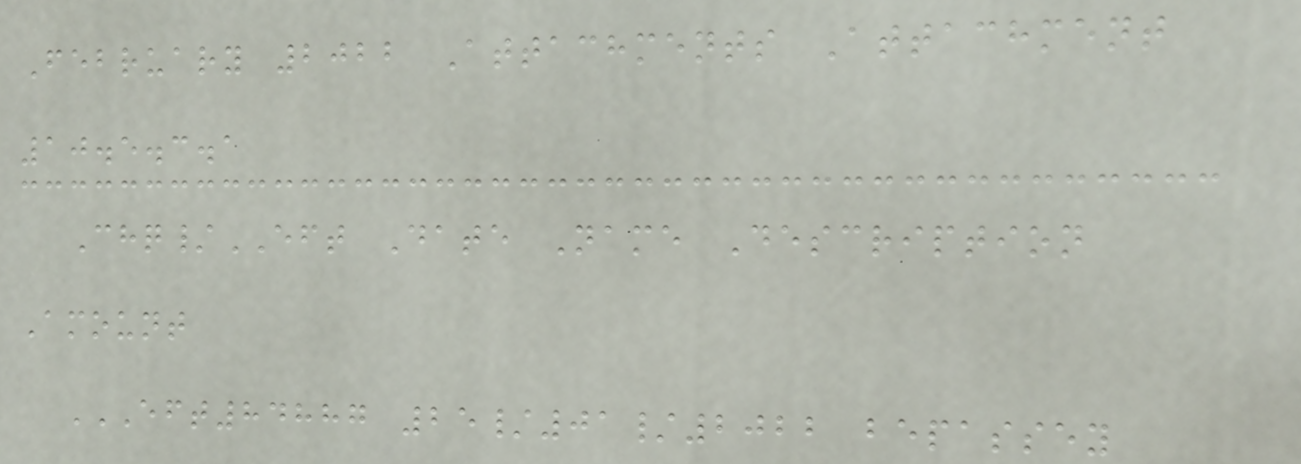February 2022 Attachments Attachment
10.5.3.1
Chq/EFT Date Name Description
Amount
EFT84887 25/01/2022 BEPASSEY
